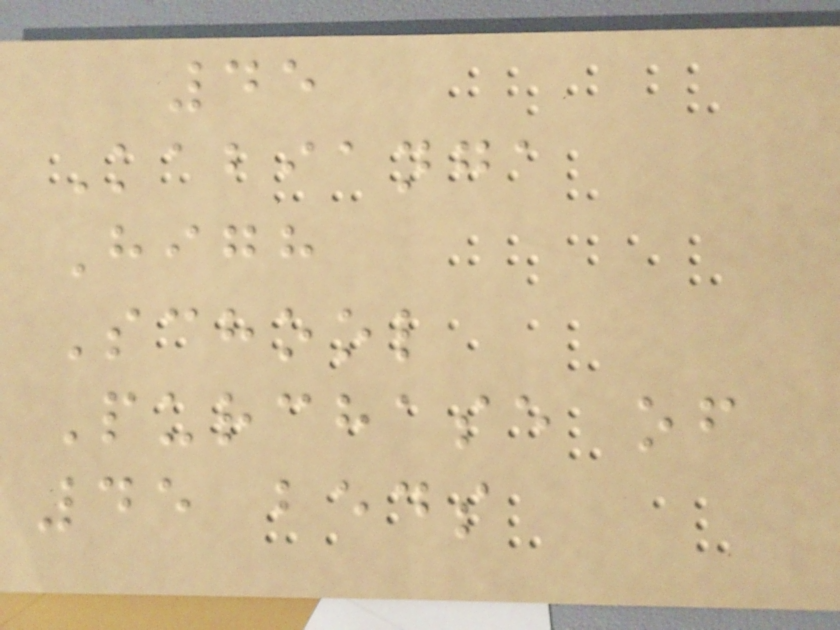45
Kabianga
High
School
Purchase of
45 beds
